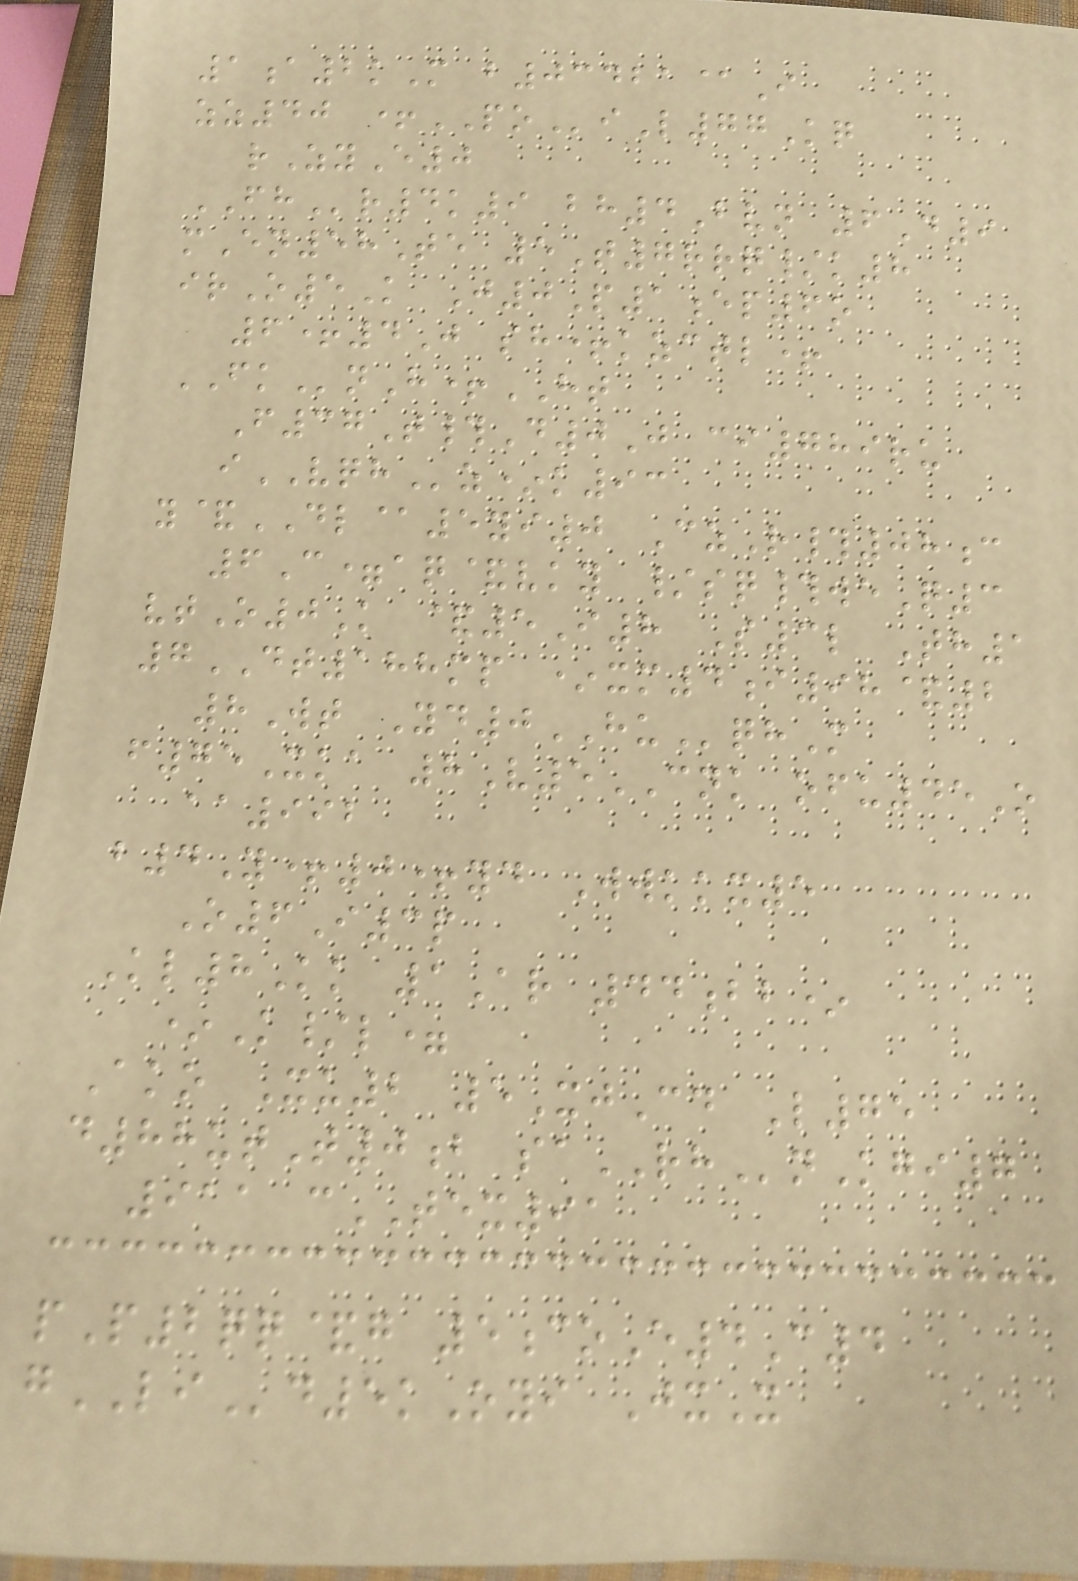1a2kM b03421@I
zz40 +POiL77Kq
rZyE0
FHr4k9 bh4Bvn 6D9
mEn58Te 5T7rrq/k8
irO5K J0P1ep6o
6+4J sh+kzctl+
FKnH+HT
F37T#D0J ci789ru
iVQHz*k93
y&DL@5yi0 CzR#08c
6C=aq&vky /sq#weQ3
vtO0K &5I8 S3l Th1
7DT188mp *xm4i98&2
8Wt Yd0HUqhM
f75Xka 8V5CNK ofu45O
aa992
b4Y+0+yd Wwkkx5
O6I3p
Kl8Kk 1Ar 44bb*
*K/l=
Ako Xu2 5XjCd L75
d88utT0b saRHnKgi7
911 cTEX91
pP2qq&g 5coE4C4
gLId5kOyi JxX
